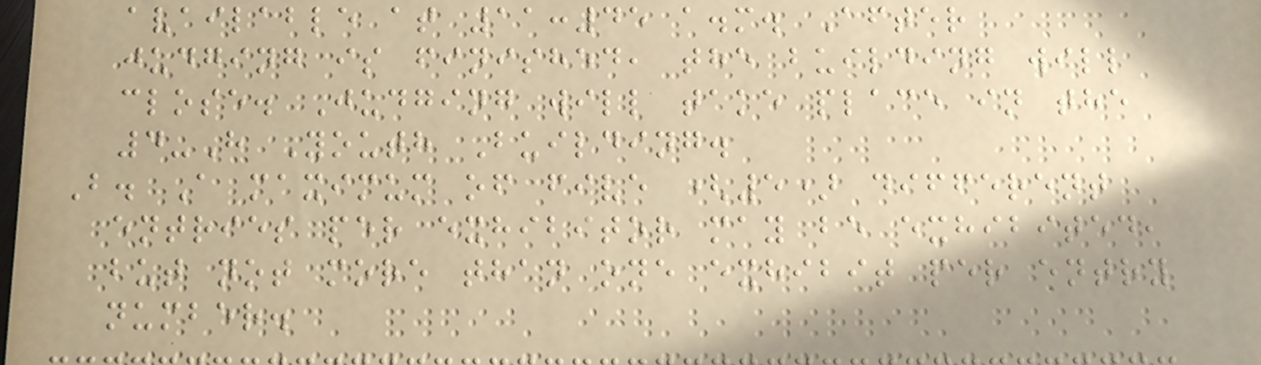available at 11:45 a.m. After
judging is finished, the building will
close. Judging will take place in the
4-H Youth Building.
B. A maximum of five (5) different
entries per exhibitor may be exhibited,
but not more than one exhibit per entry
number.
